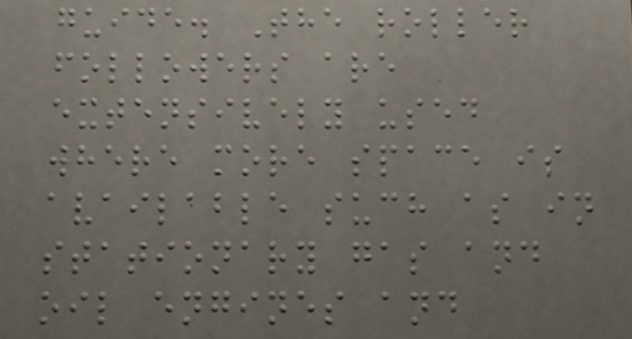guide. The roller
followers are
extensively used
where more space is
available such as in
stationary gas and
oil engines and
